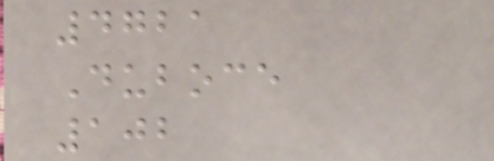4721
Duboce
102
